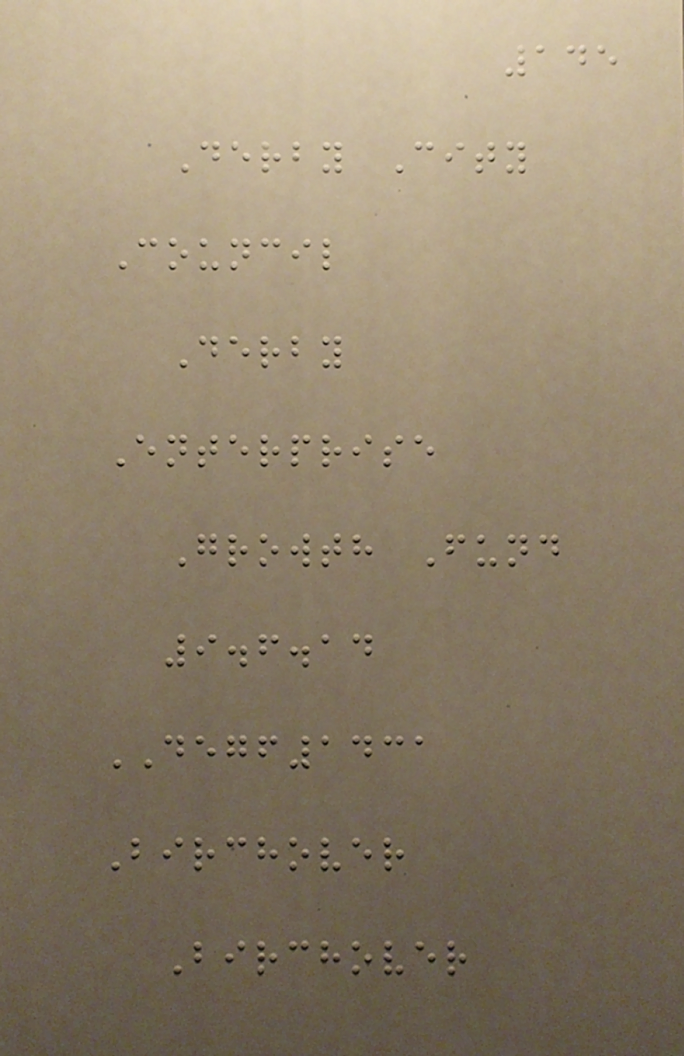145
Derby City
Council
Derby
Enterprise
Growth Fund
9.6.14
DEGF1431
Birchover
Birchover
